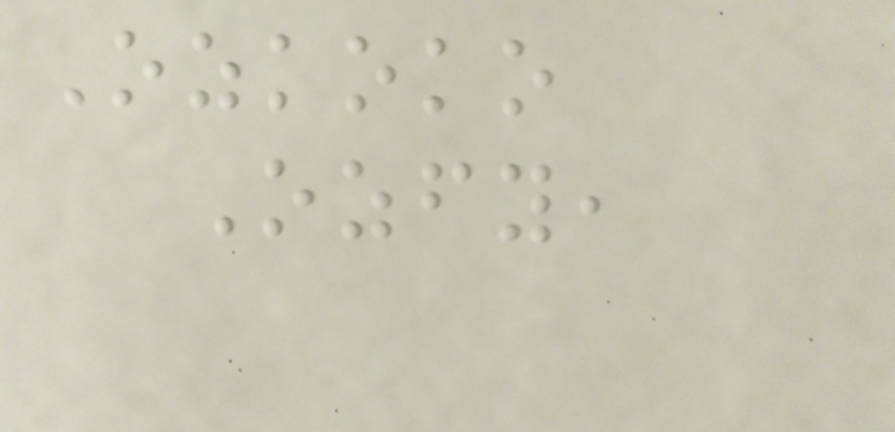Ozkoko
Ozfy,
